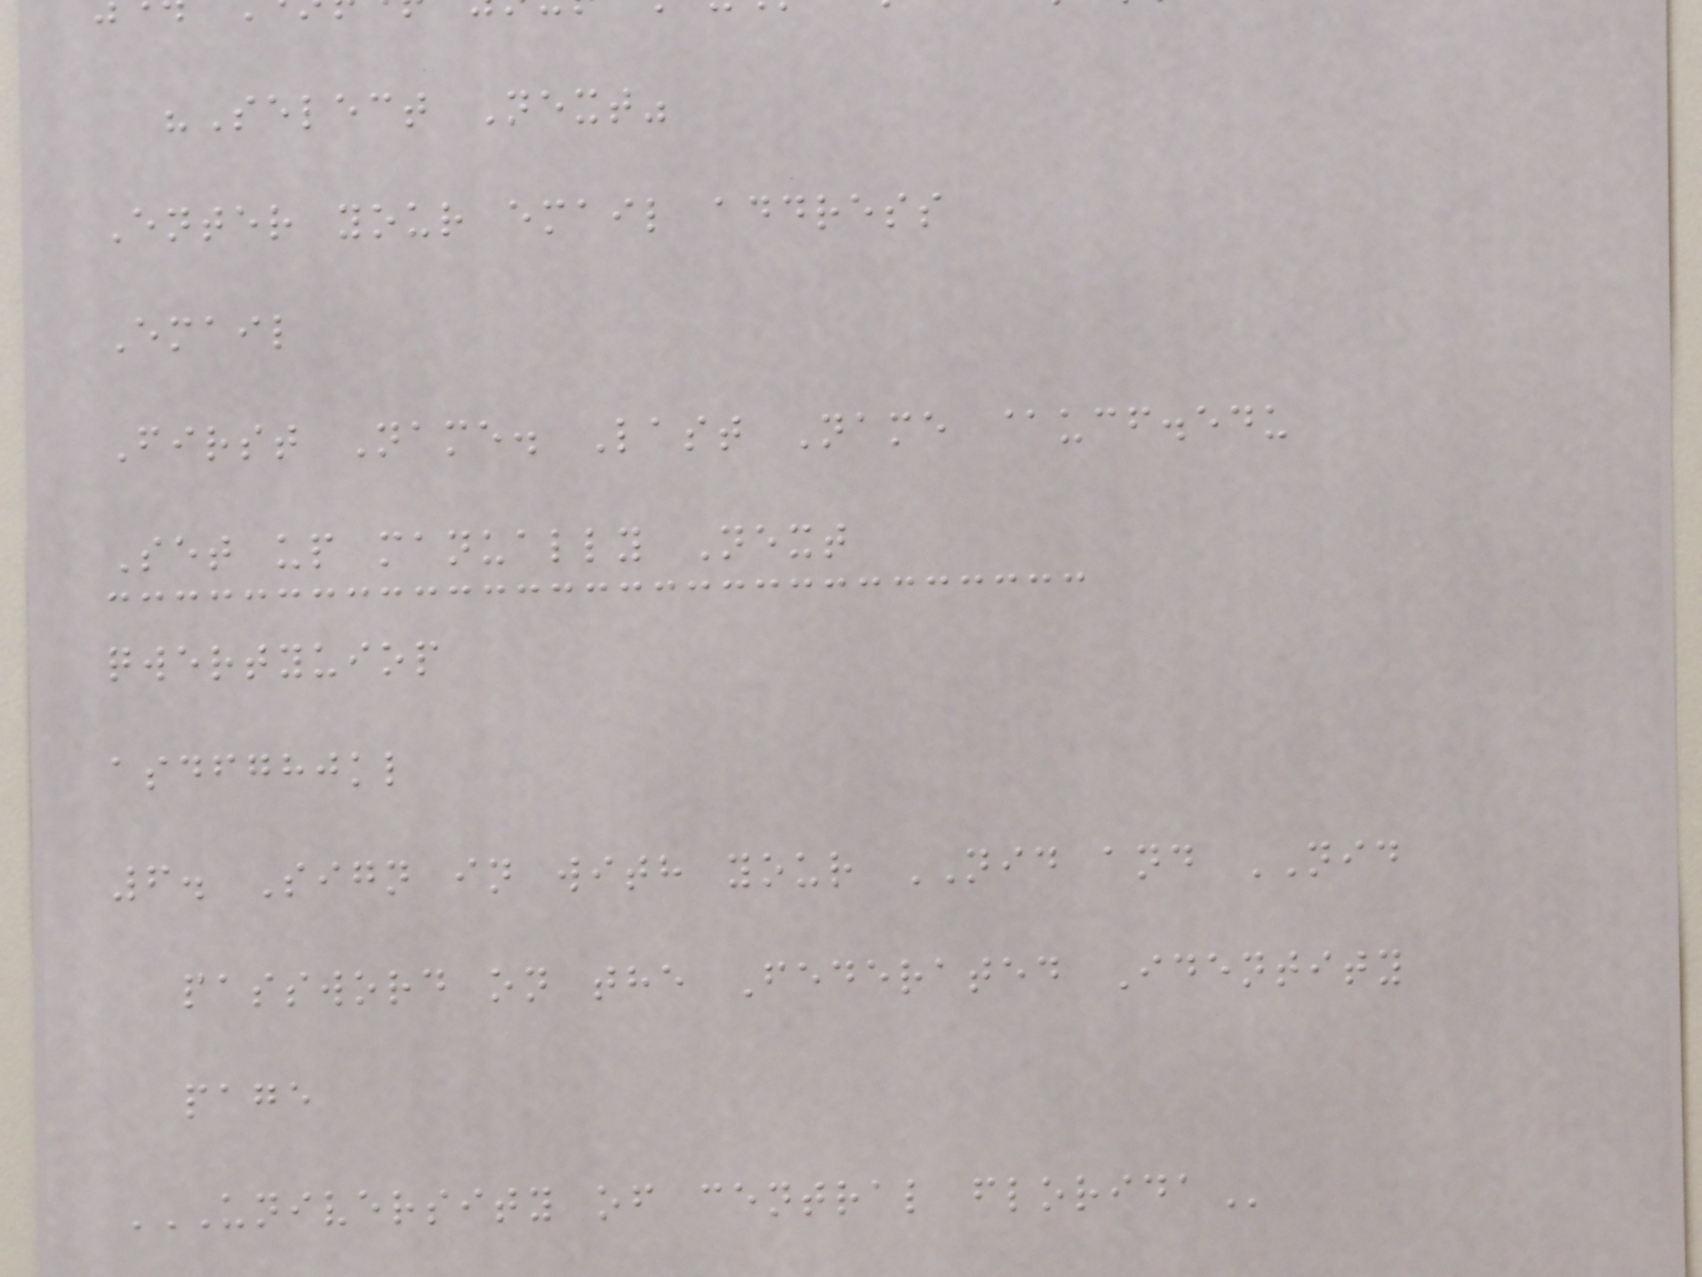"Select Next"
Enter your email address
Email
First Name. Last Name @ucf.edu
Set up manually Next
qwertyuiop
asdfghjkl
6. Sign in with your NID and NID
password on the Federated Identity
page
UNIVERSITY OF CENTRAL FLORIDA
